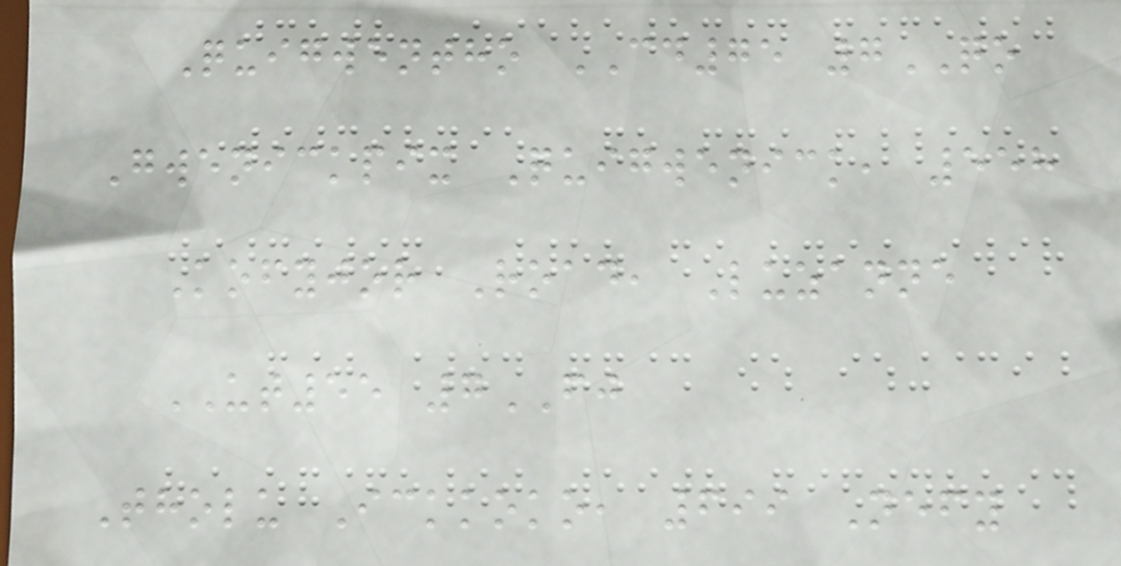Quigwentho CD75 7QO
Gwenickpix Quigwenick, 558
Kofyjor Road, Luzanne
UT55 7FJ
Tholu Ickkoko, 699 Nefy
